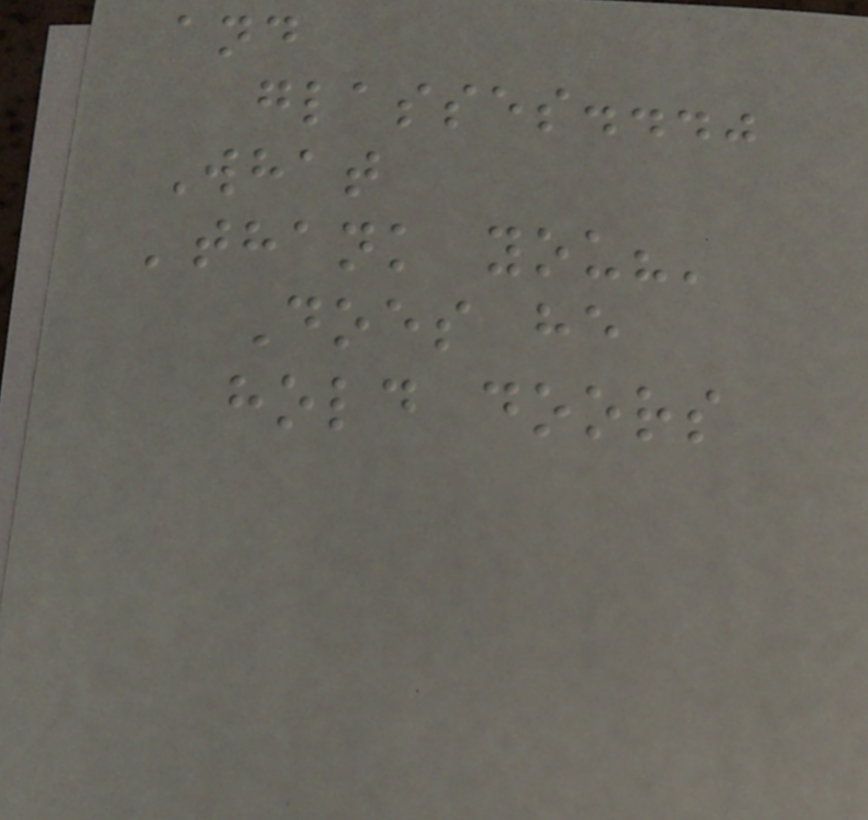and
glasses..."
What
'thank you?'
Does he
hold doors
